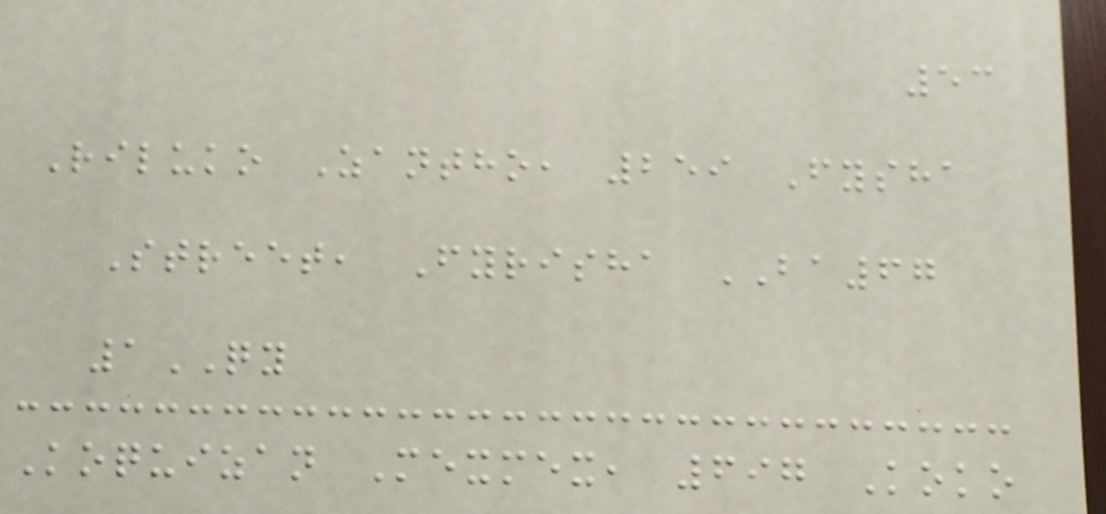53
Riluko Zantho, 259 Fysha
Street, Fyrisha BA67
1QY
Koquizan Mexmex, 697 Koko
